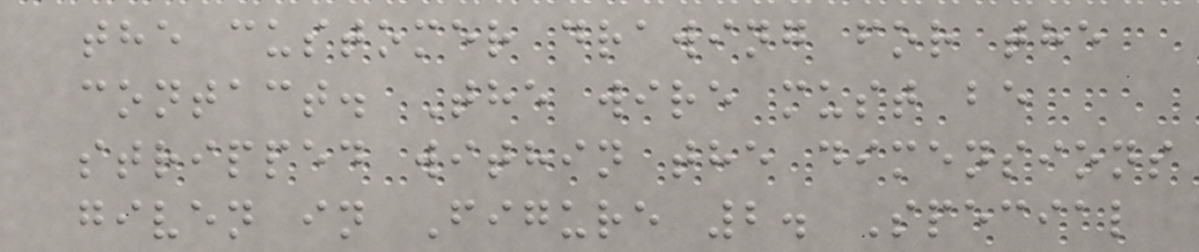the customer drawing for the
contact. The wire must be
stripped within the dimensions
given in Figure 2. Special
